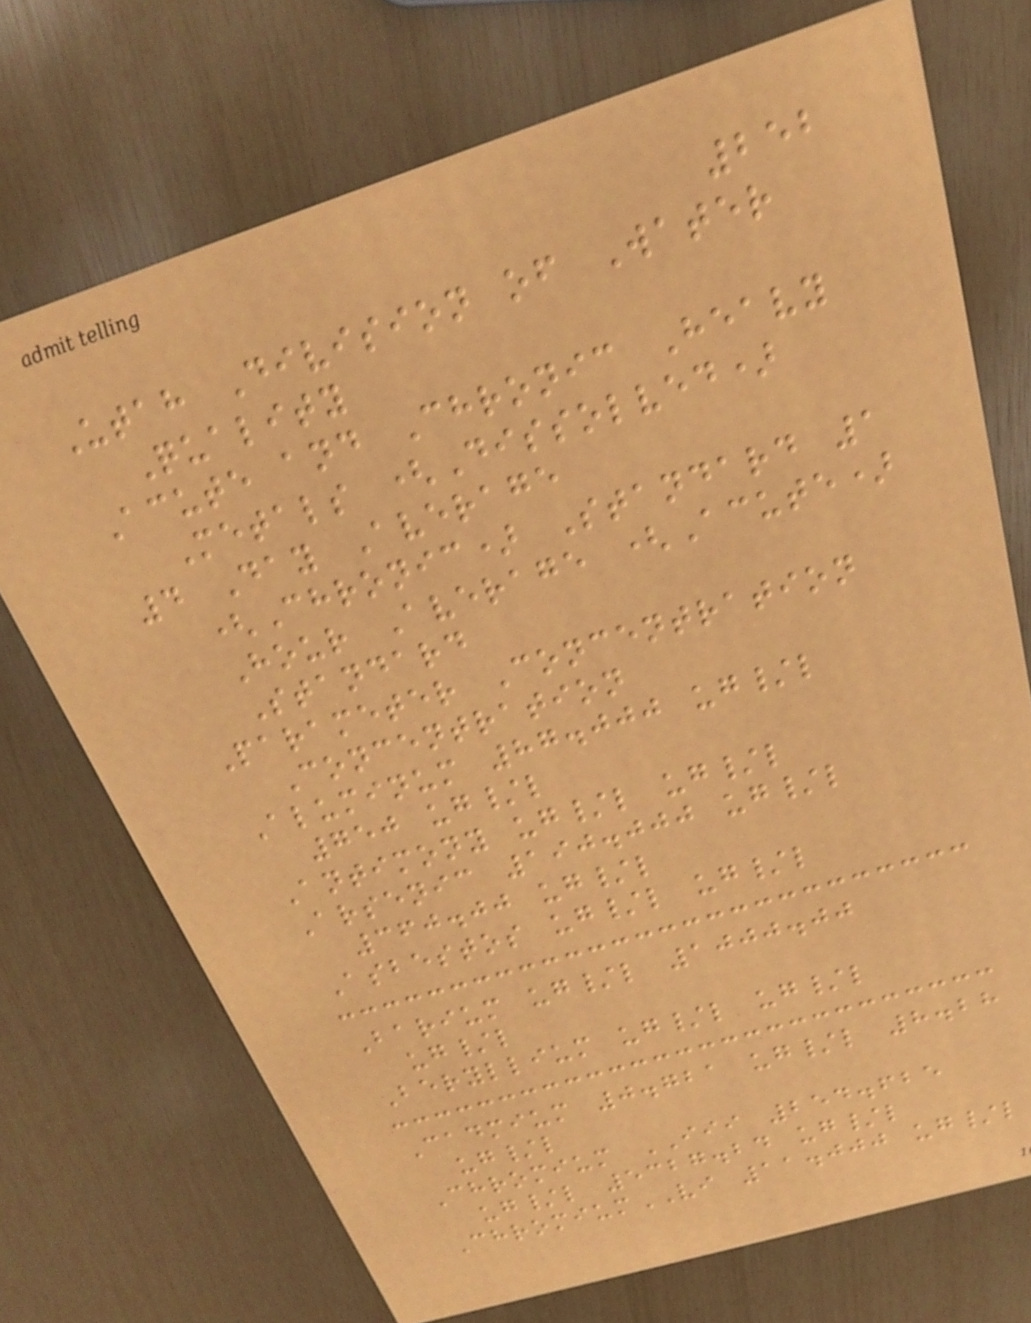252
Utah Division of Water
Quality
Acute and Chronic Heavy
Metals (Dissolved)
4 Day Average
(Chronic) Standard 1
Hour Average (Acute)
Standard
Parameter Concentration
Concentration
Aluminum 87.000 ug/l
750 ug/l
Antimony ug/l ug/l
Arsenic 190.000 ug/l
360.00 ug/l
Asbestos ug/l ug/l
Barium ug/l 1000.00
ug/l
Beryllium ug/l ug/l
Cadmium 0.721 ug/l 8.28
ug/l
Chromium III 254.625
ug/l 5327.24 ug/l
ChromiumVI 11.000 ug/l
